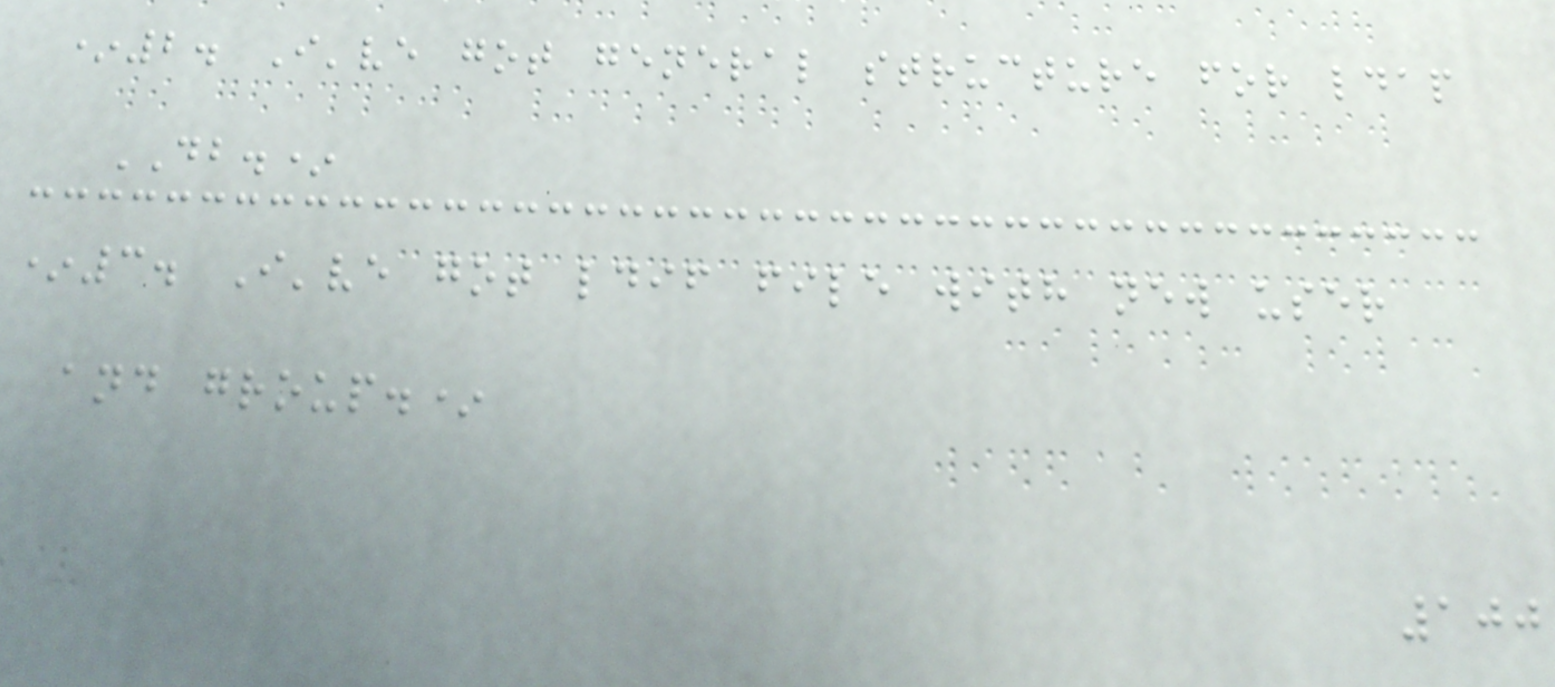*2. I've got general structure for ldap
DB.*
*3. I've got ldif file with new user
and group.*
100
